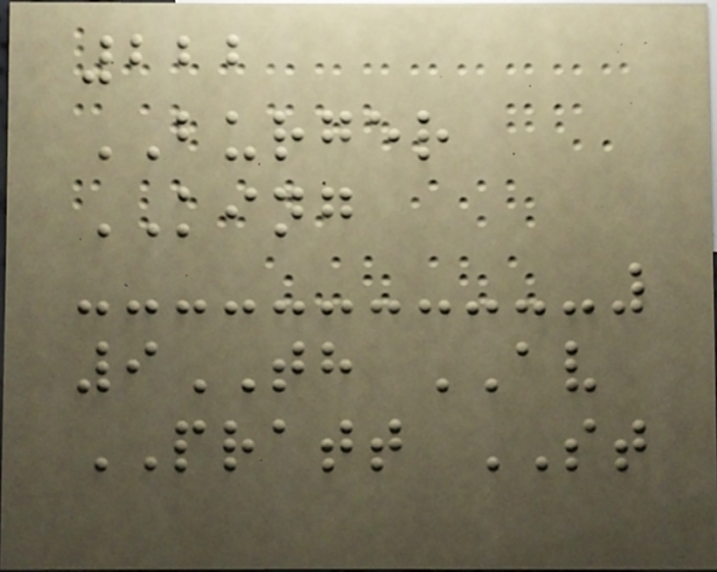222
BURGER
KING
9TH AV
PRATT ST
